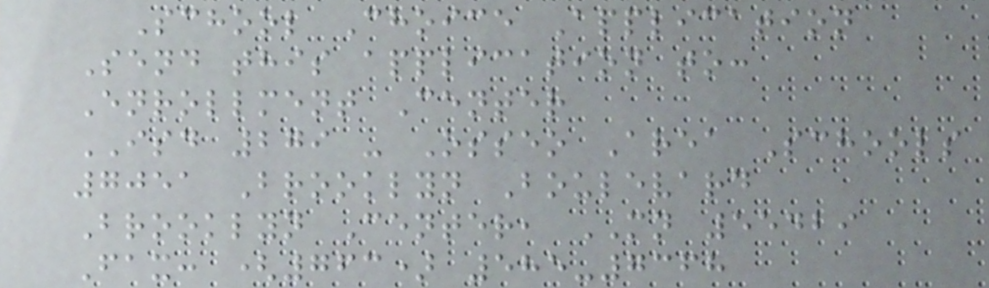School Choice Application
Send this application to:
Enrollment Center
ISD 279 - Osseo Area Schools
7051 Brooklyn Boulevard
Brooklyn Center, MN 55429
Fax: (763) 585-7368
